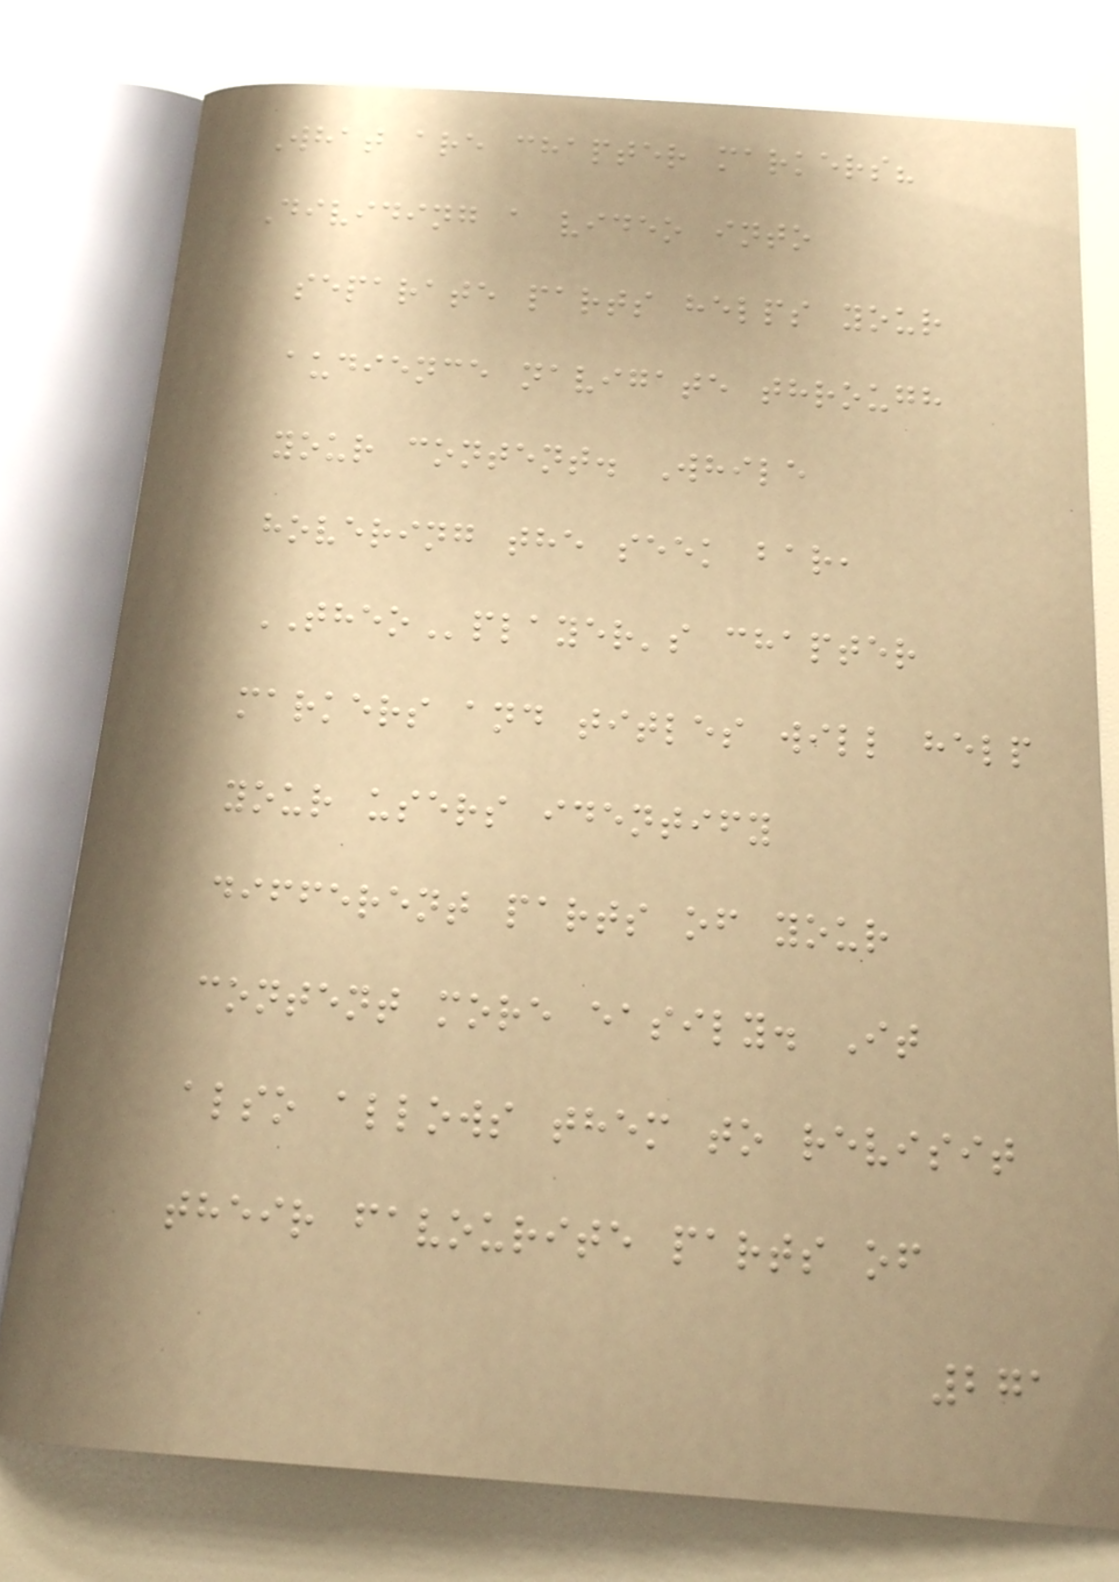What are chapter markers?
Dividing a video into
separate parts helps your
audience navigate through
your content. While
hovering the seek bar,
THEOplayer's chapter
markers and titles will help
your users identify
different parts of your
content more easily. It
also allows them to revisit
their favourite parts of
271
